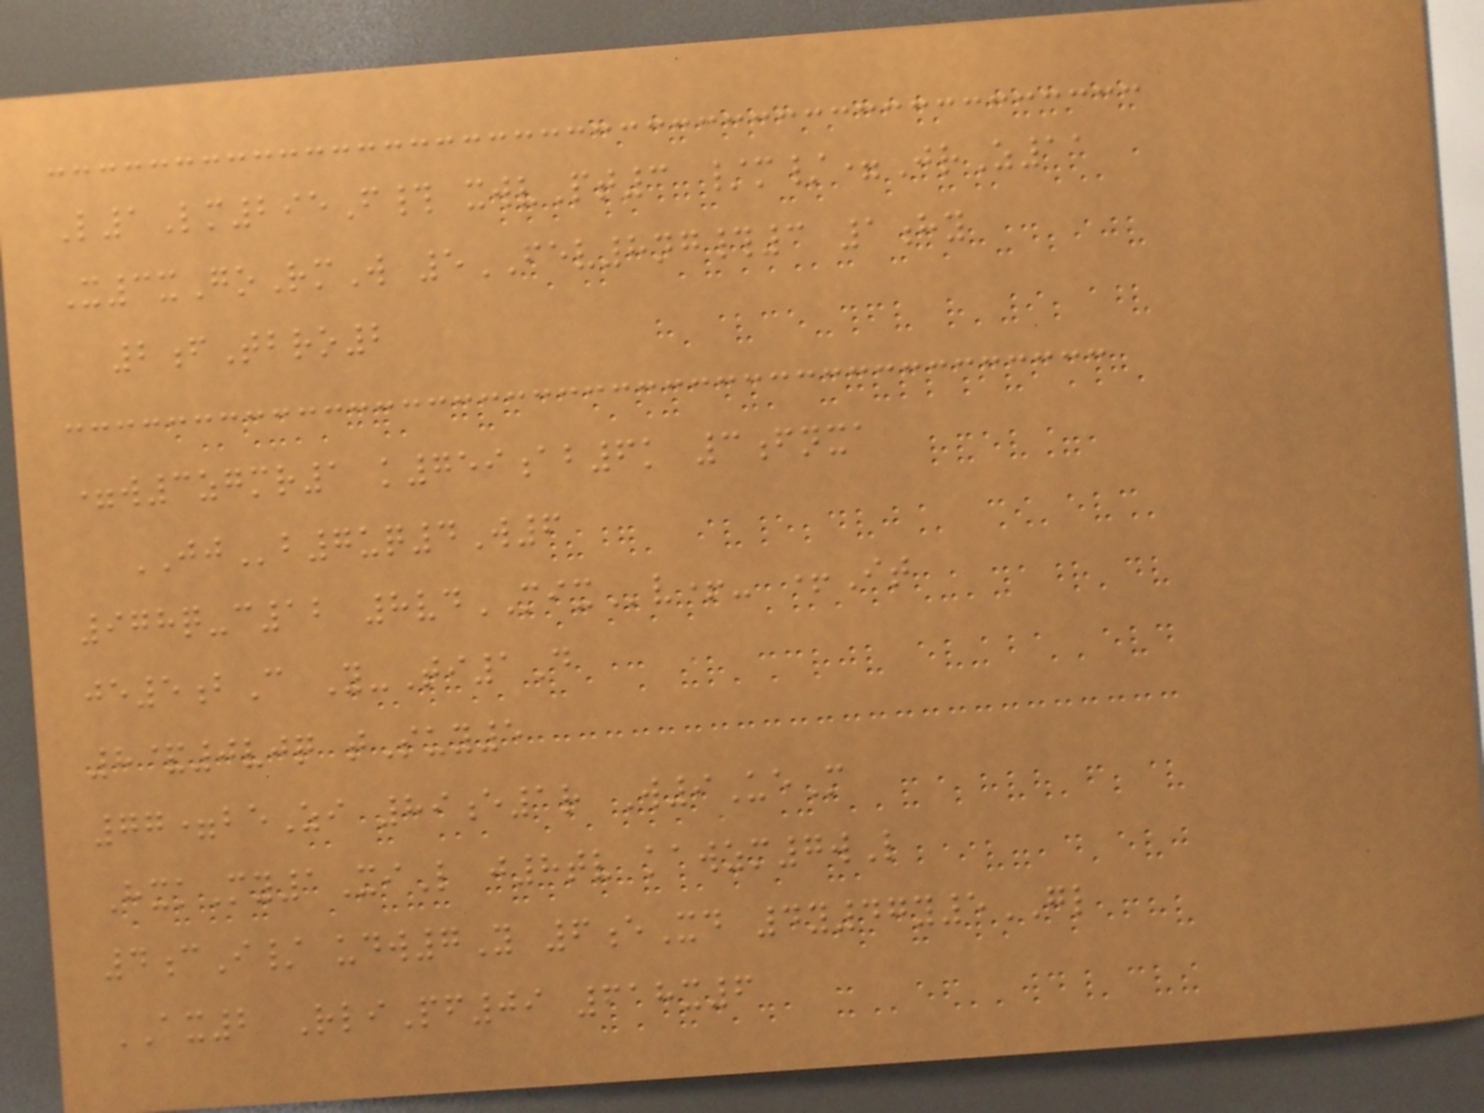L1Lm295F# xwvPt3 /m/=JrZ11
X3xGoRmW 5FEV8ng#3 1hy
2fTbro2
=w3zgmr1 k759ab6k 3fnxa
JJb7uq4W6
978q-c12 8vdMIXv+- +It
je5bC Y-Ti1D
8&0vjq tSuy5
77=beZi 89e1r W9UeM
HxkMy1XiL j8tv kawzm7wL
4cI/ udw7Y 6eXd 4y47y5GL
AX2 RliPf09 618x6
